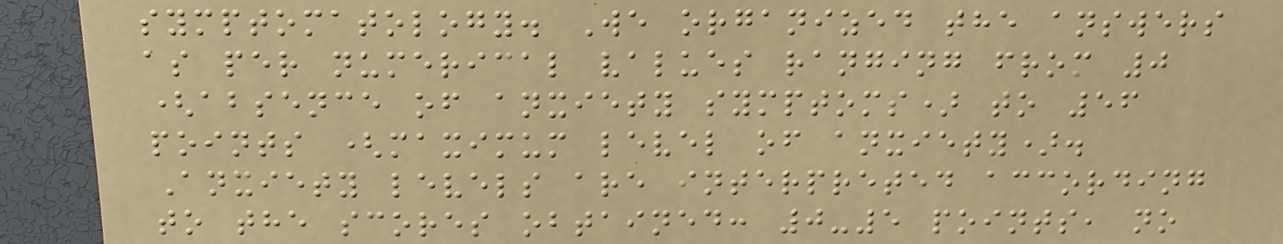symptomatology. We organized the answers
as per numerical values ranging from 0
(absence of anxiety symptoms) to 56
points (maximum level of anxiety).
Anxiety levels are interpreted according
to the scores obtained: 0-5 points, no
